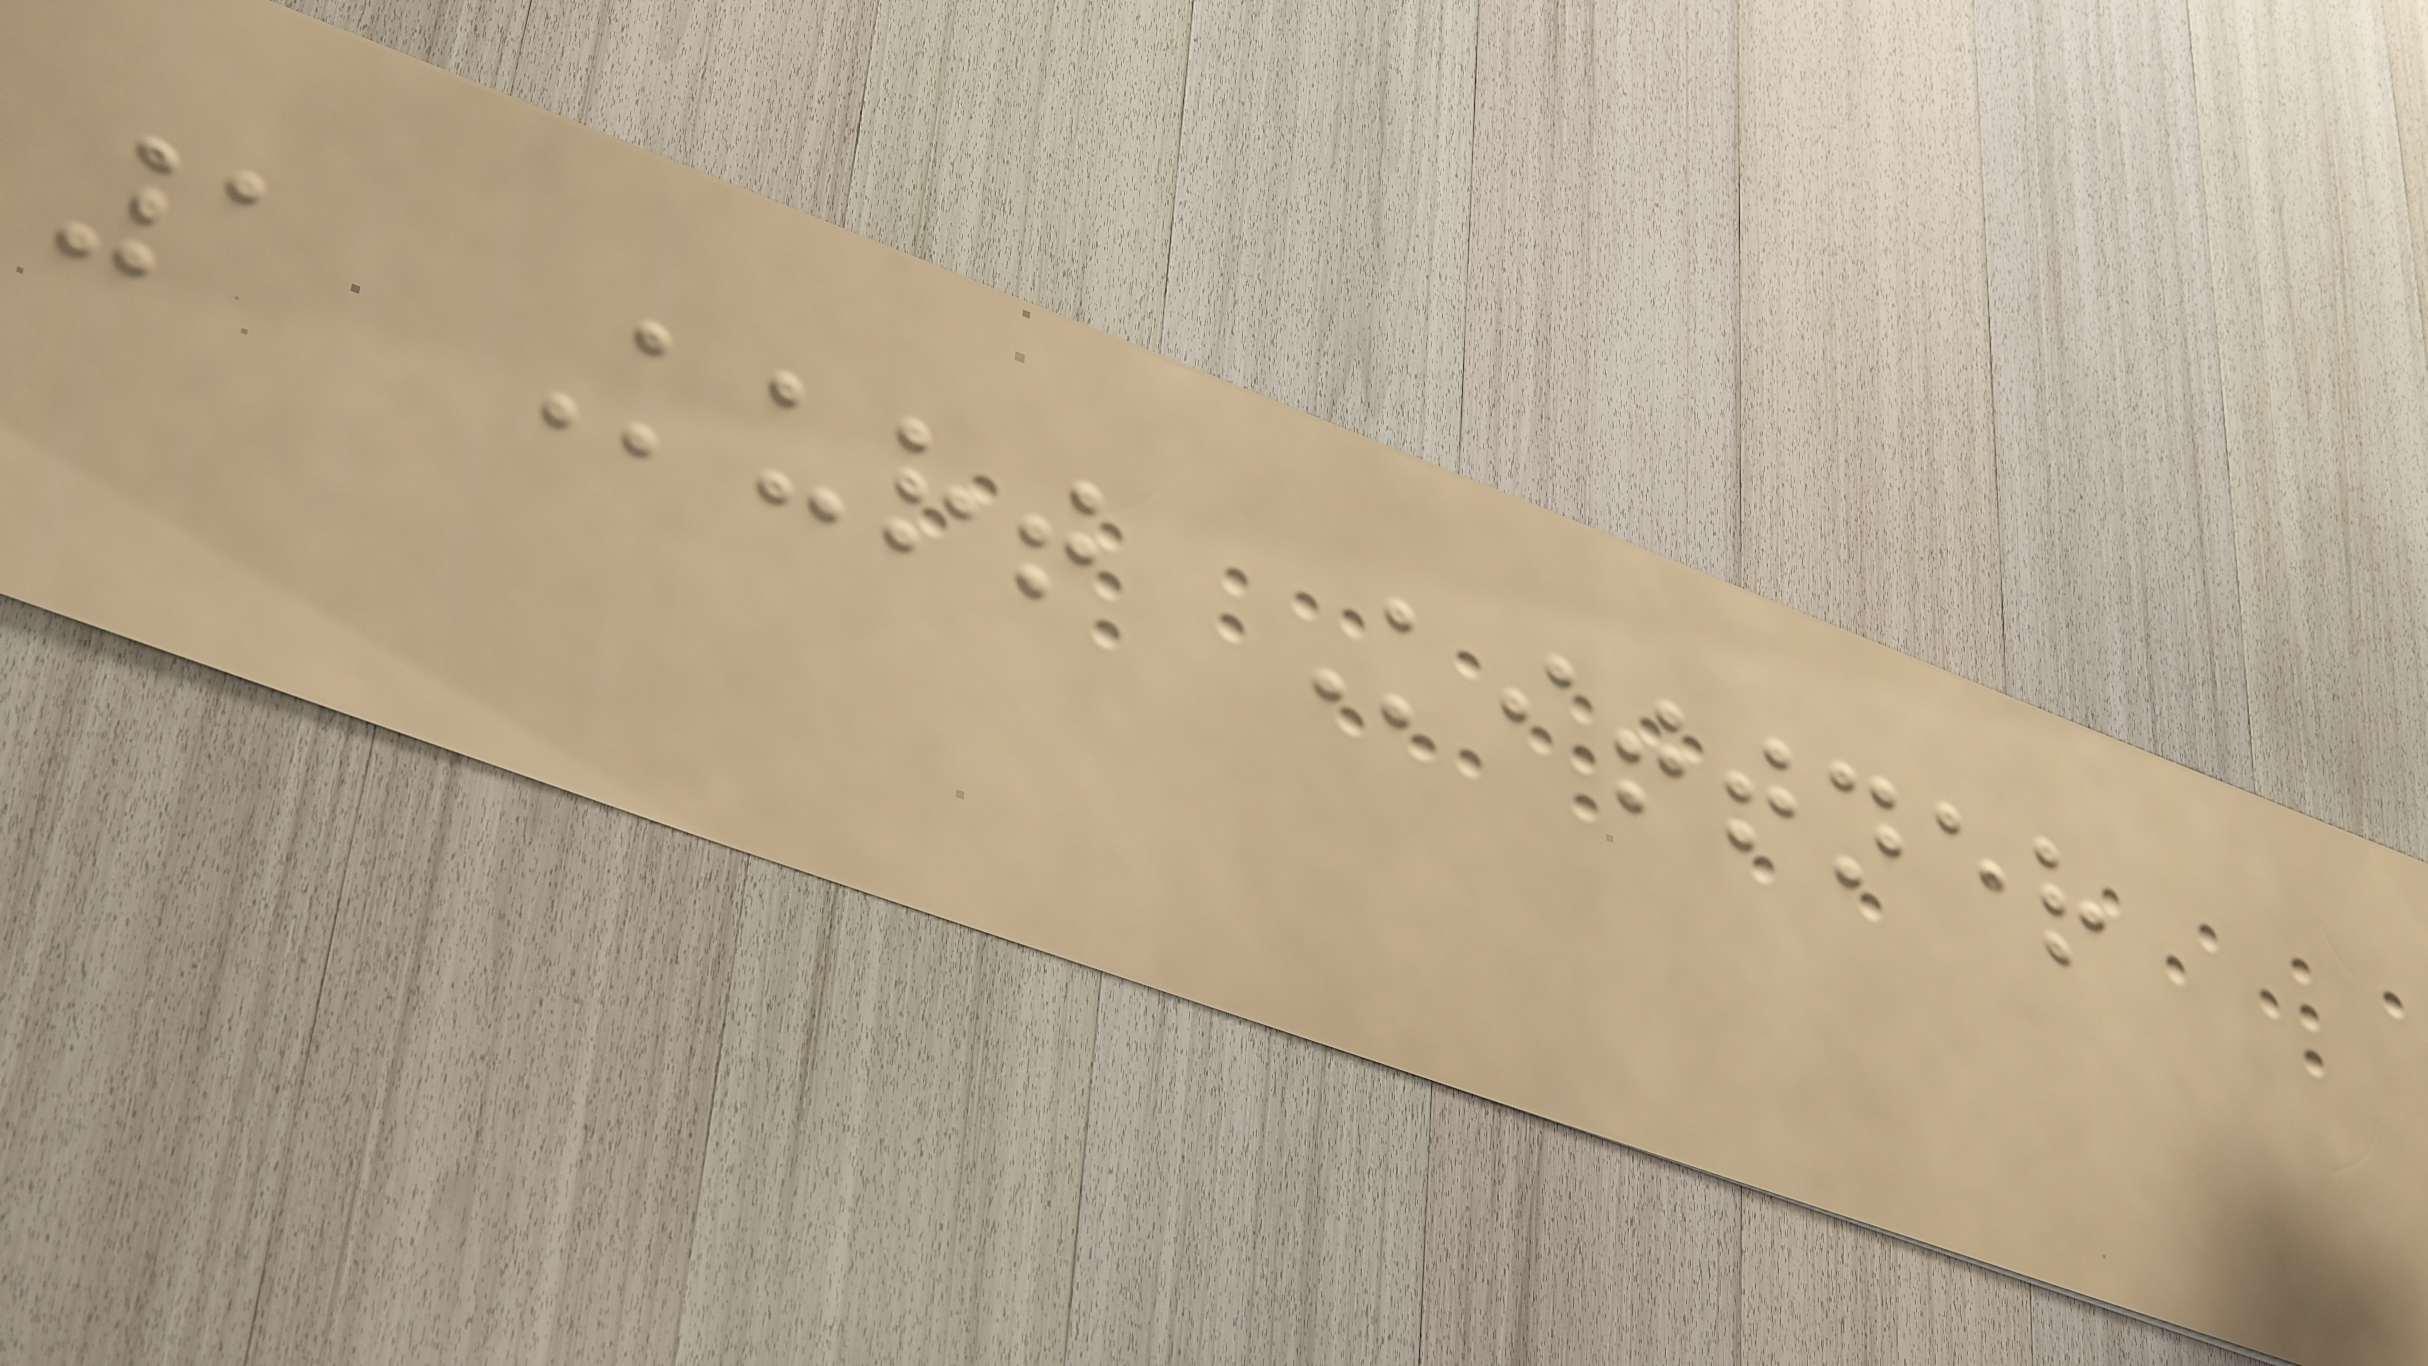1 Kurt Kittner
